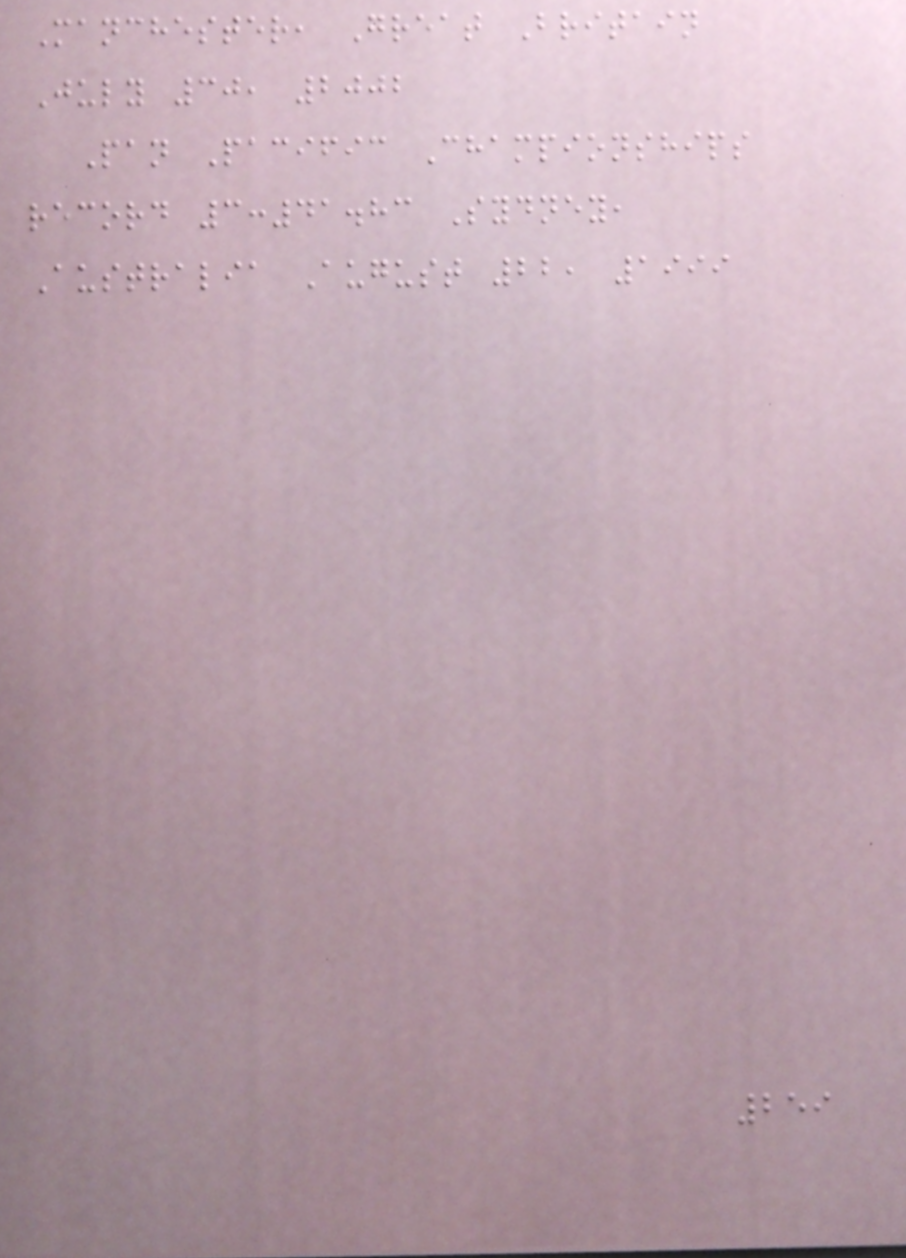Manchester, Great Britain
July 30, 2002
Pan Pacific Championships
record 3:41.83 Sydney,
Australia August 22, 1999
259
